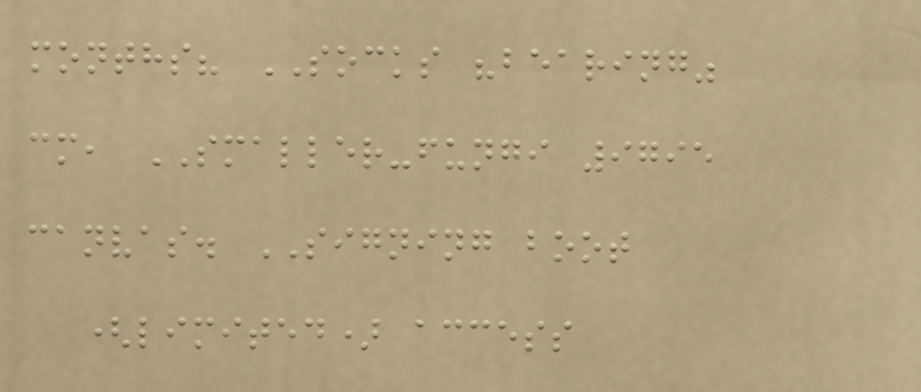months? SOCKS "bearing"
cm, SMALLER-fungi 9795
canvas. SIGNING boot
(limited) access
